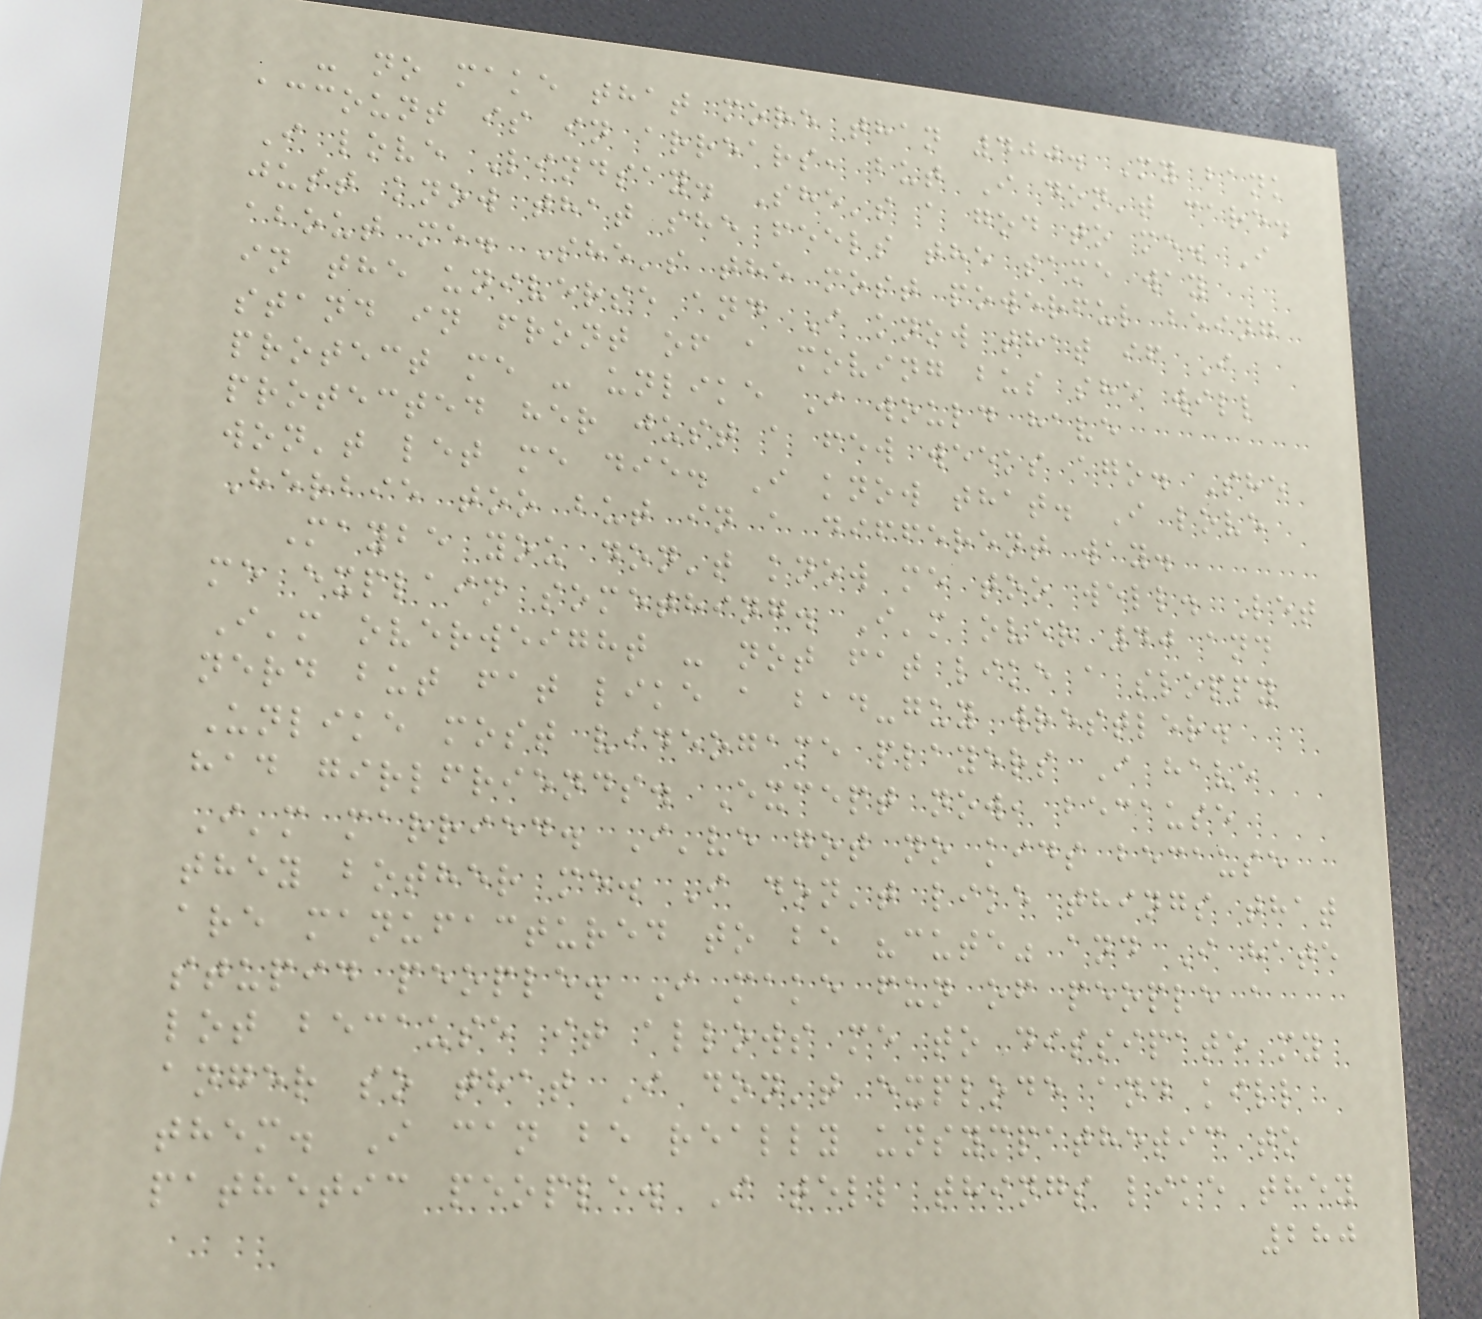- no make that more than 400. My bank
account is in arrears, but I don't care.
I love Lindsay. She's a god to me. I
just know that she feels the same way
about me. She's the most powerful being
in the universe and I know that if I
stand in front of a moving bus she will
protect me - unlike I would have
protected her just a few weeks ago. She
won't let me die. I know that. I love
Herbie too but in a different way.
Maybe you don't know me too well. Let
me explain something. I'm over 40 and
I'm overweight - not fat like a sloppy
nerd but fat like a bad-guy wrestler.
Unlike most videogame players I have
had girlfriends. Except now, because
I'm married. I've got no kids because
they bother me. I don't like things that
are manufactured to be "cute" and I hate
stupid people. I make fun of people a
lot because it allows me to dissipate my
anger so that I don't explode and kill
them. I can be really unsympathetic to
pathetic people. I tell things like they
280
